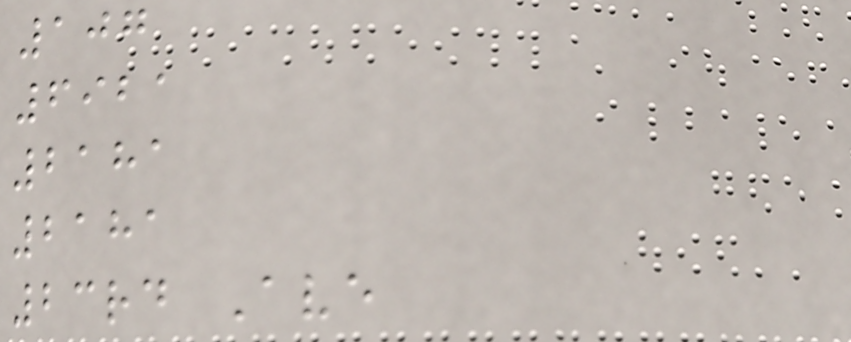107
6921
2181
2181
23rd Ave
